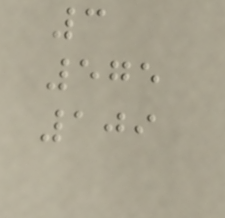3
575
109
